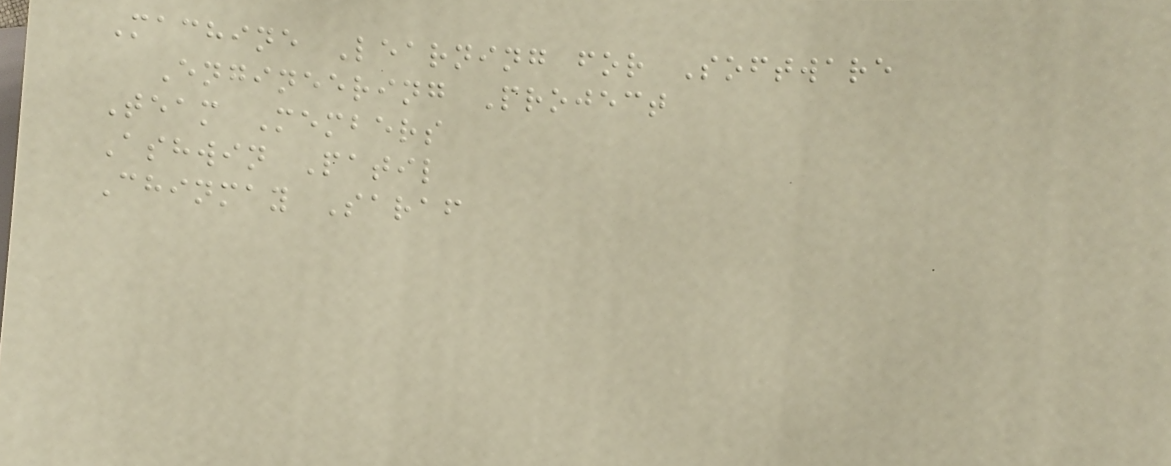Machine Learning for Software
Engineering Project
Team Members
Ashwin Patil
Chinmay Saraf
